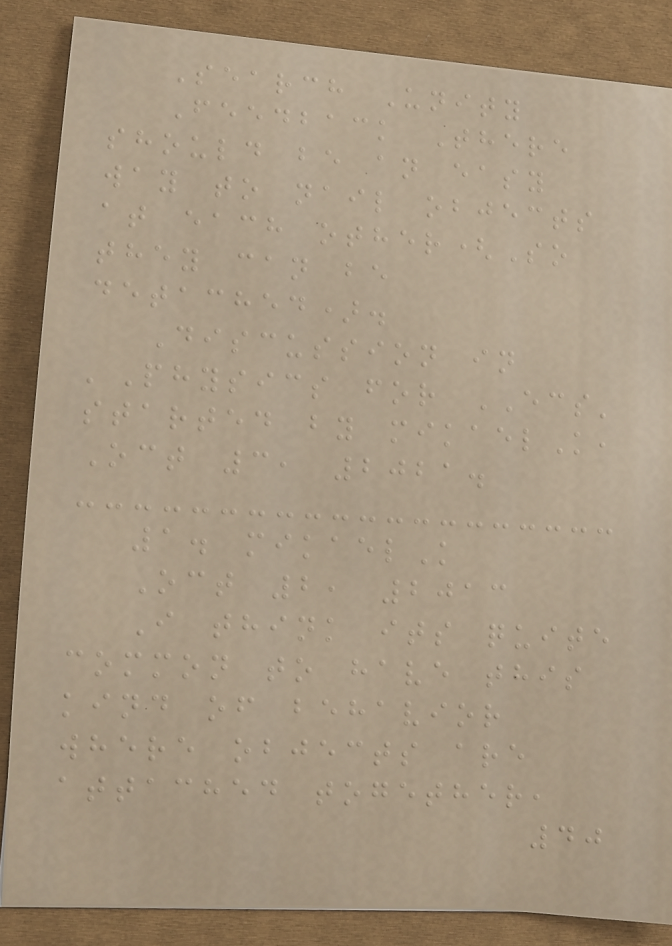Search Unity
Feedback There
should be an easy
way to nail objects
at each other(So
they can be
detached).
Discussion in
'Physics for ECS'
started by mikaelK,
Oct 3, 2021.
1. mikaelK
Oct 2, 2013
I think its quite
common to have this
kind of behavior
where objects are
attached together,
40
